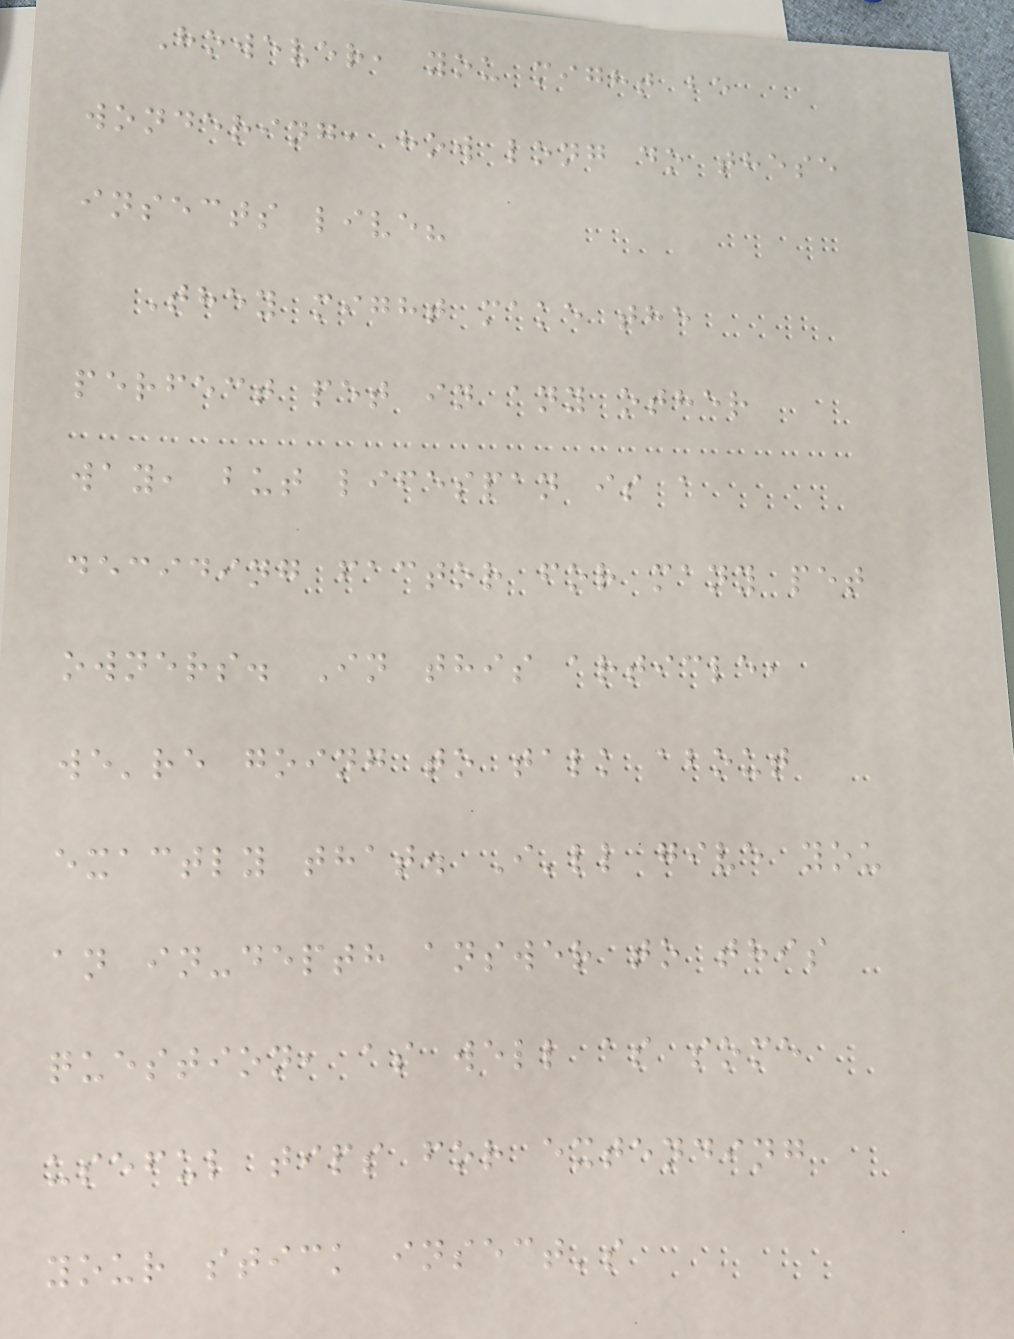However, you might be
wondering, how long do these
insects live?
They might make the
perfect pet in any other
way, but lifespan is a
deciding factor for many pet
owners. In this article,
we're going to talk about
exactly that. I'll give you
an in-depth answer to this
question, as well as some
useful tips for extending
your stick insect's
